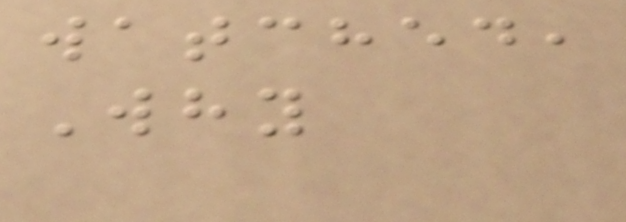watched,
Why
